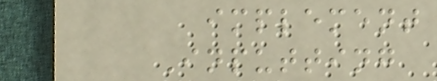implement
Inputting
